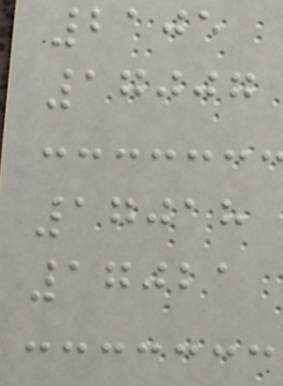2105
17007
17018
17021
